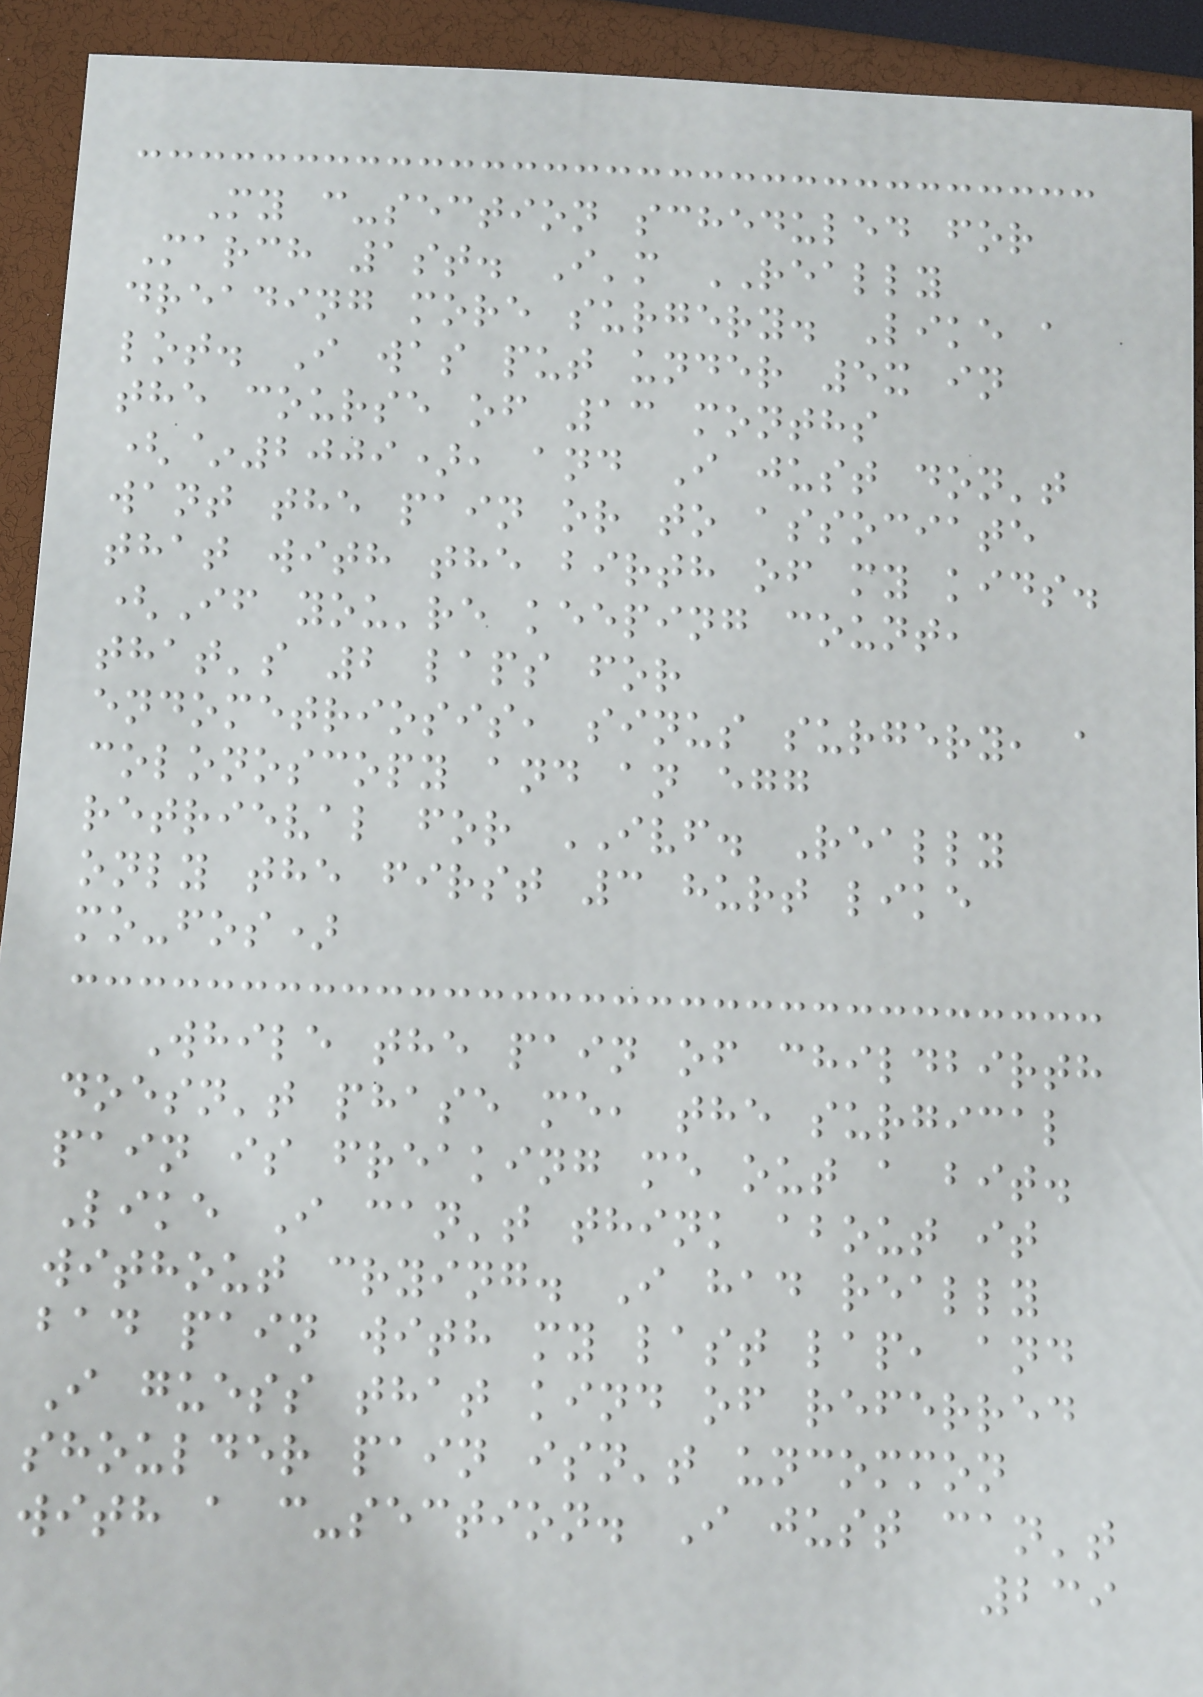My c-section scheduled for
March 1st. I'm REALLY
dreading more surgery. Like a
lot. I was put under 5x in
the course of 13 months
(~2009), and I just don't
want the pain or to associate
that with the birth of my kids.
(If you're keeping count,
that's 2 laps for
endometriosis, sinus surgery, a
colonoscopy and an egg
retrieval for IVF. Really
only the first 3 hurt like
mo-fos)
While the pain of childbirth
doesn't phase me, the surgical
pain is freaking me out a bit.
Like I can't think about it
without crying. I had really
bad pain with my last lap, and
I guess that kind of referred
shoulder pain isn't uncommon
with a c-section. I just can't
239
